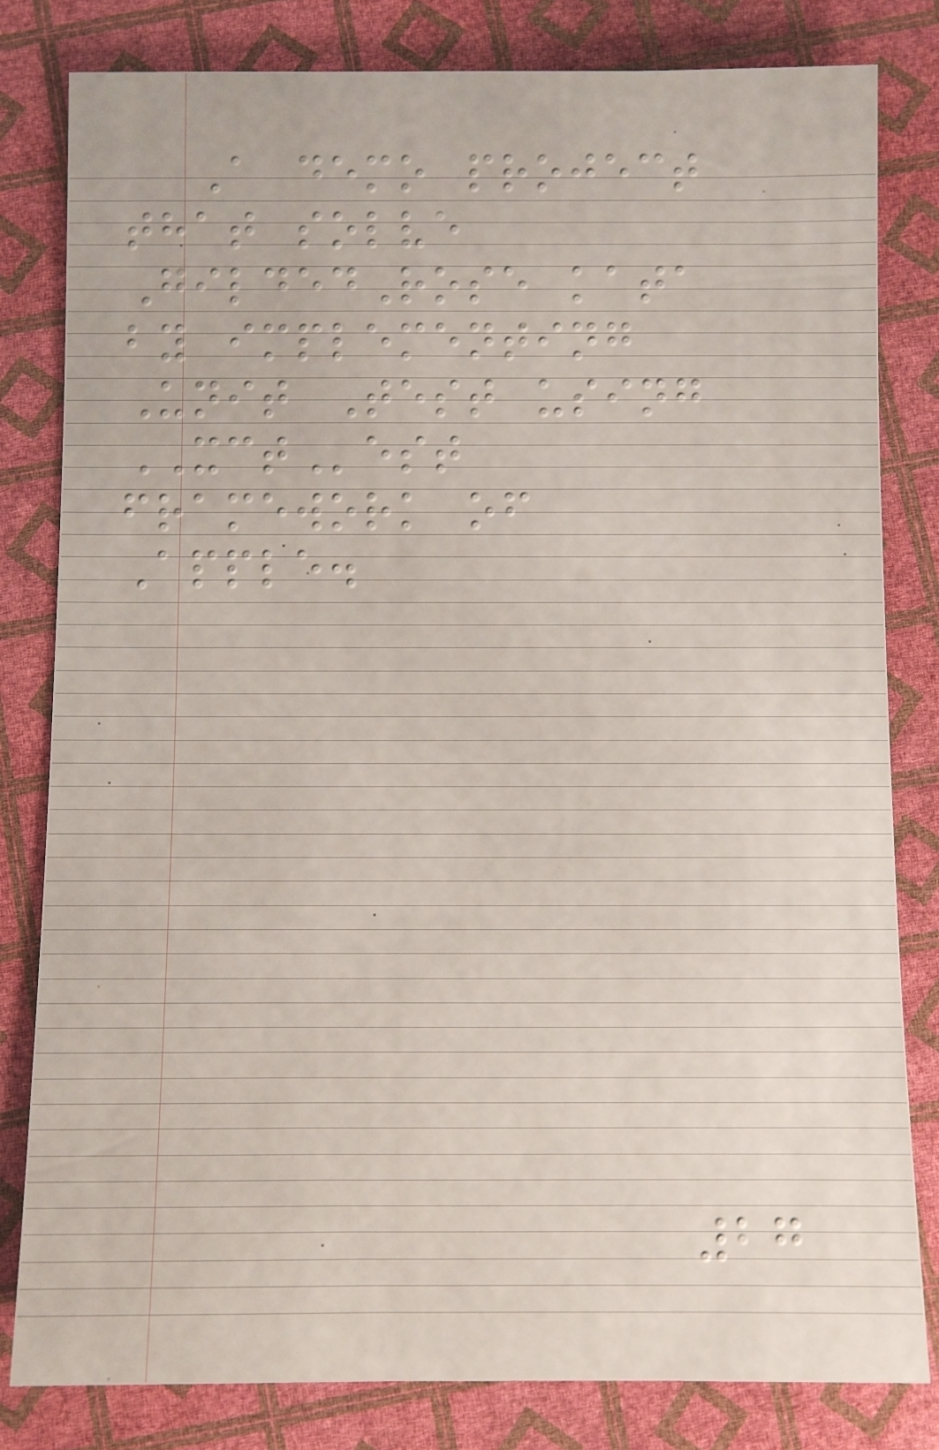A demo project
that solve
GildedRose kata
by implementing
Unit Test using
XCTest
framework of
Apple.
27
